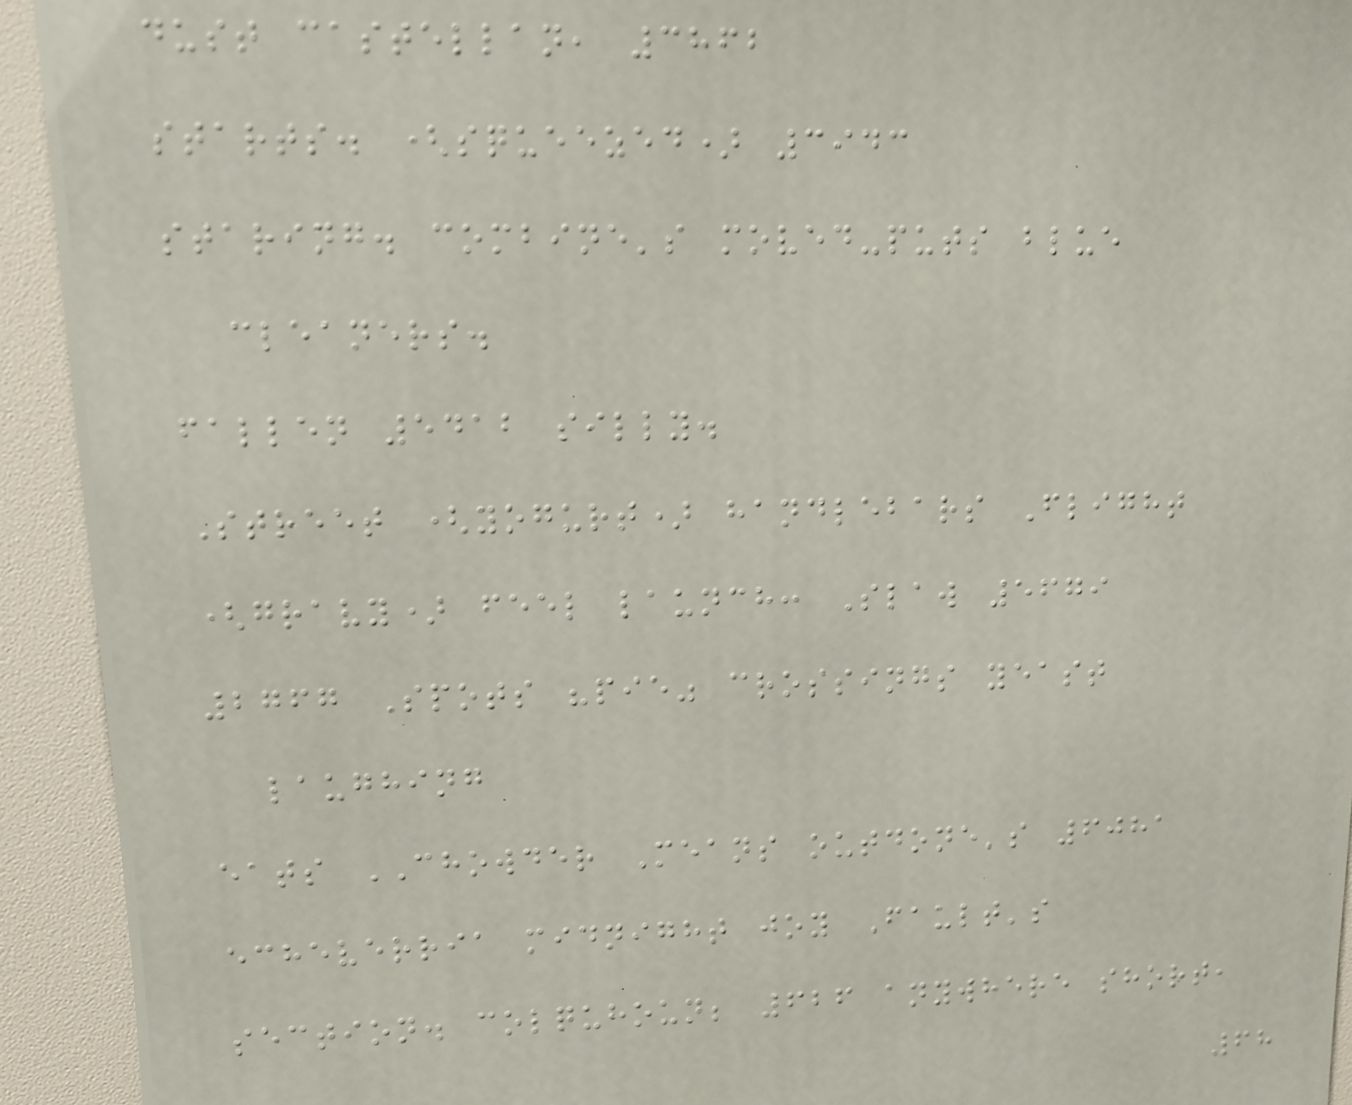dust castellan, 3862
starts. (squeezed) 3943
staring. combine's moved-puts blue
cleaners.
fallen 5412 silly.
Street (yogurt) handlebars Flight
(gravy) feel launch: Slaw 5679
2767 Spots "pie" crossings yeast
laughing
eats CHOWDER Means outdone's 6081
echeverria midnight joy Fault's
section. colquhoun; 626 anywhere short,
68
